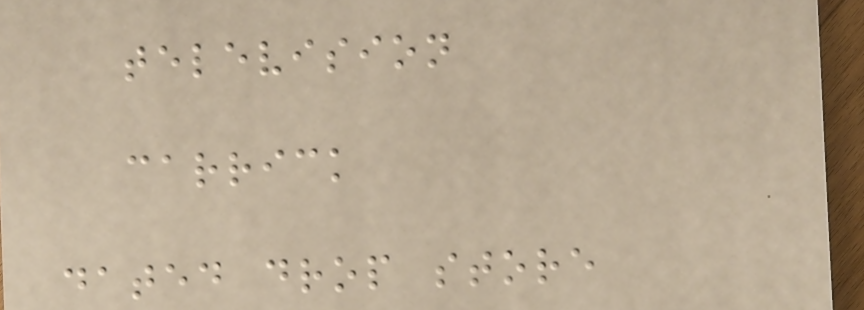television
carrick
dated drop store
